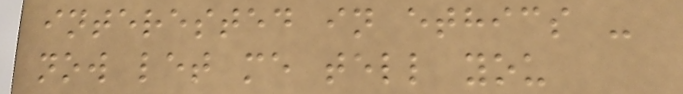interested in ethics -
now let me tell you
